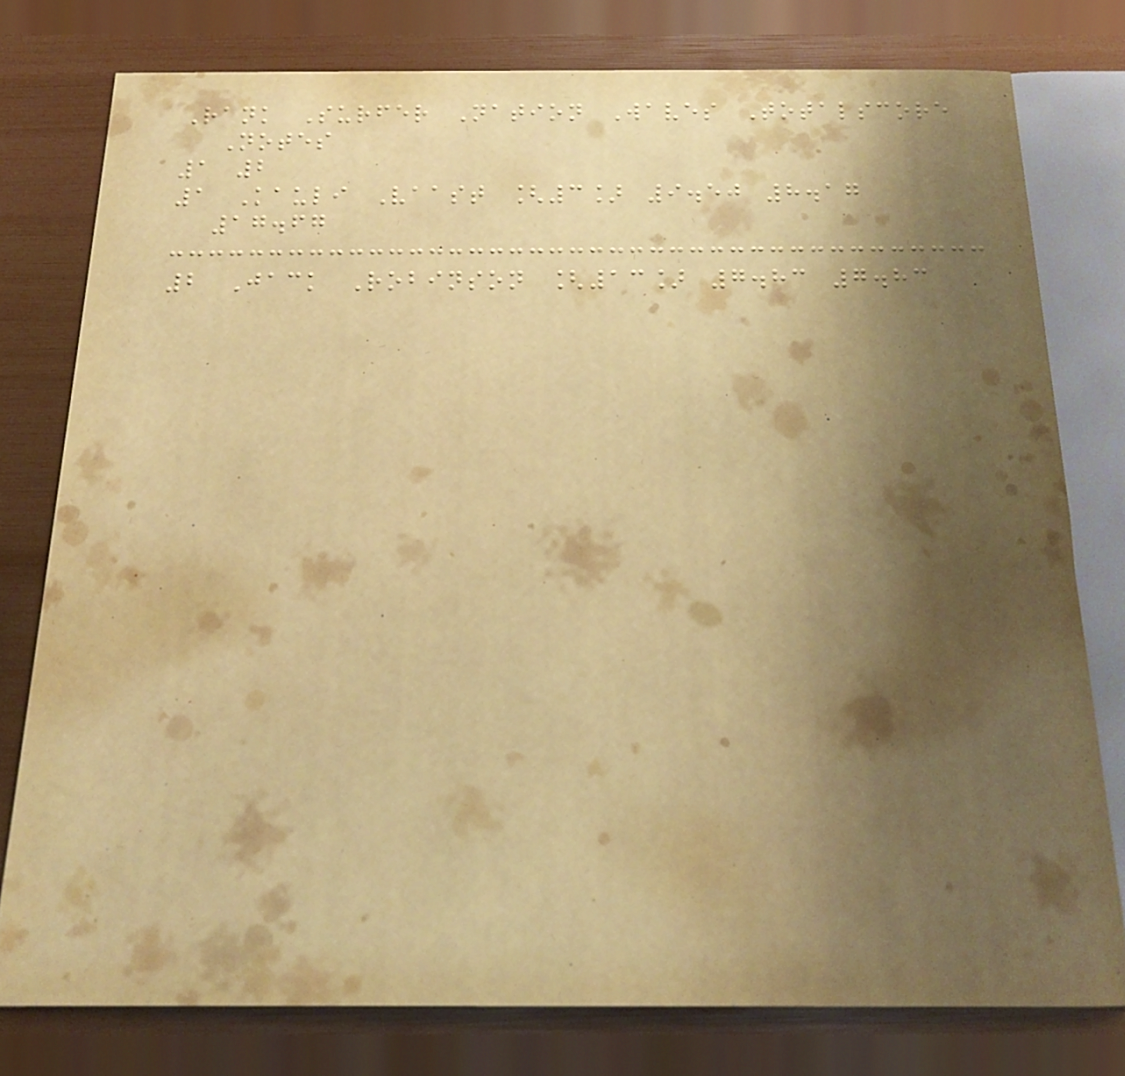Rank Surfer Nation Waves Totalscore
Notes
1 2
1 Kauli Vaast [3] 9.50 8.17
17.67
2 Jack Robinson [13] 7.83 7.83
